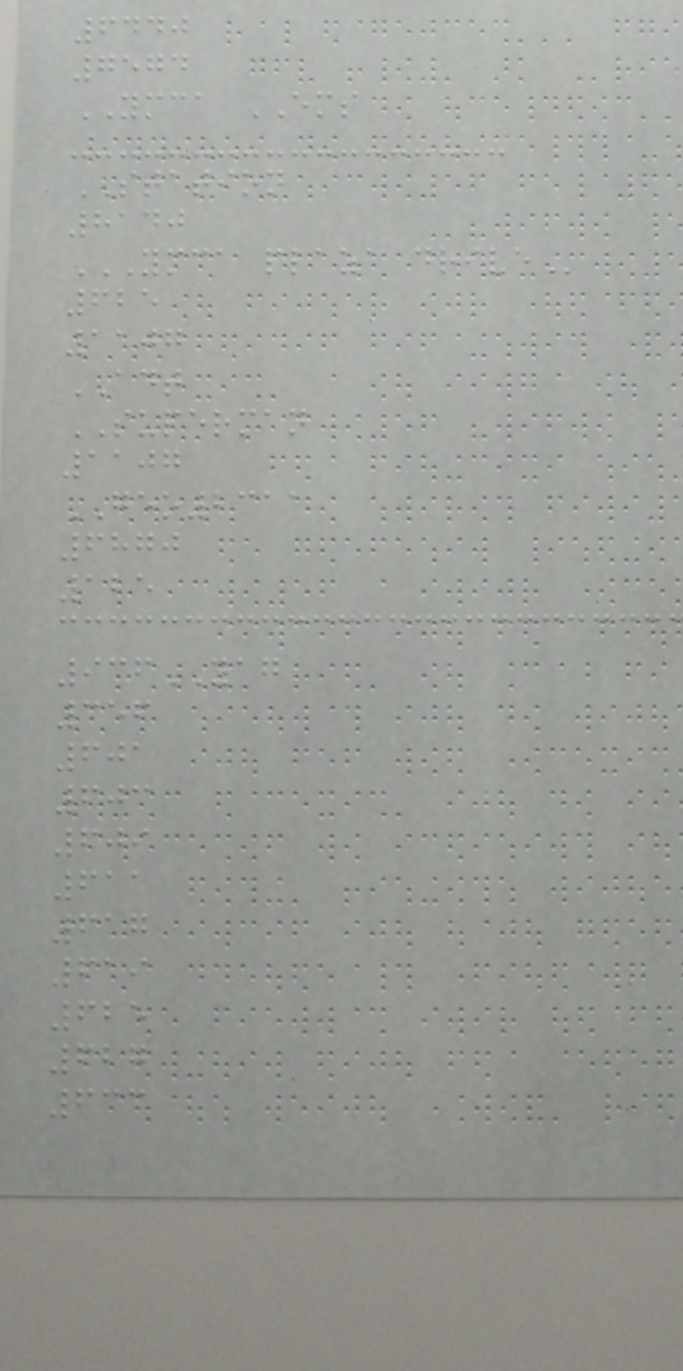6440
7574
YMCA EMS
STATION
8140
YMCA PLAZA DRIVE
625
1107
ADT
SUPERMAN
1107
GEO2311
6870
125
936YAG
356
601
603
609
611
617
619
625
627
633
